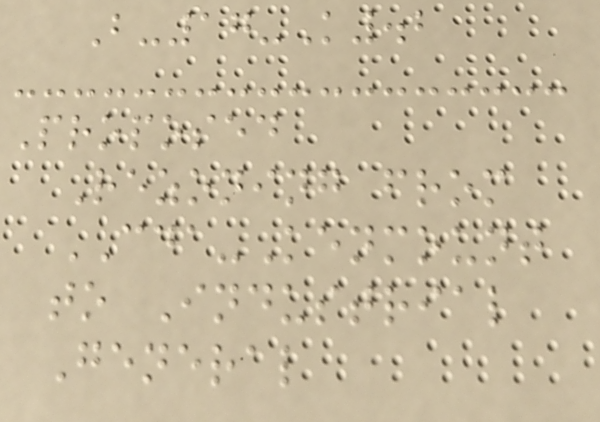B-17-K.2
Proposed
Rezoning from
CDA-Kenmount
to Industrial
General
